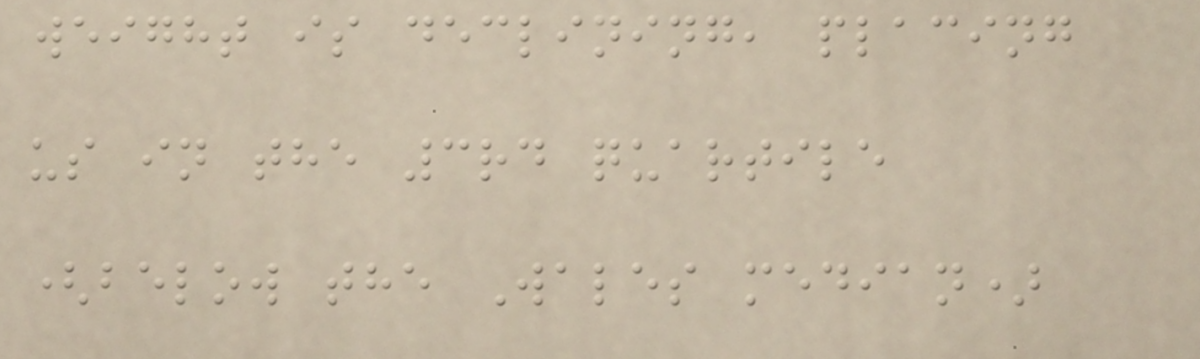weight is declining, placing
us in the 3rd quartile
(below the Wales median)
